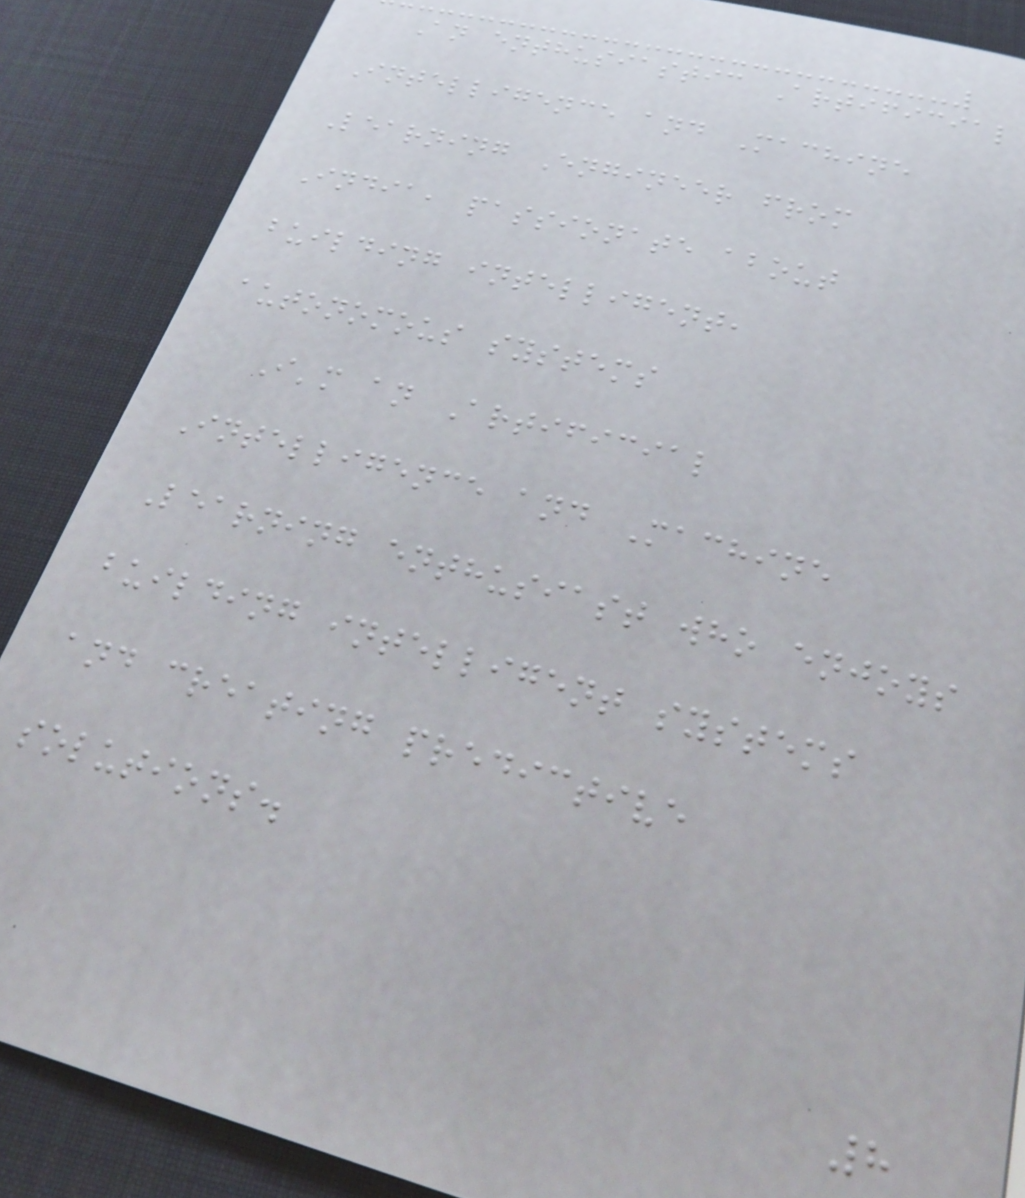An enthusiastic Artificial
Intelligence and Machine
Learning Engineer from
India, passionate about
building intelligent,
autonomous systems
I'm an Artificial
Intelligence and Machine
Learning enthusiast who enjoys
building intelligent systems
and creating predictive
solutions.
8
